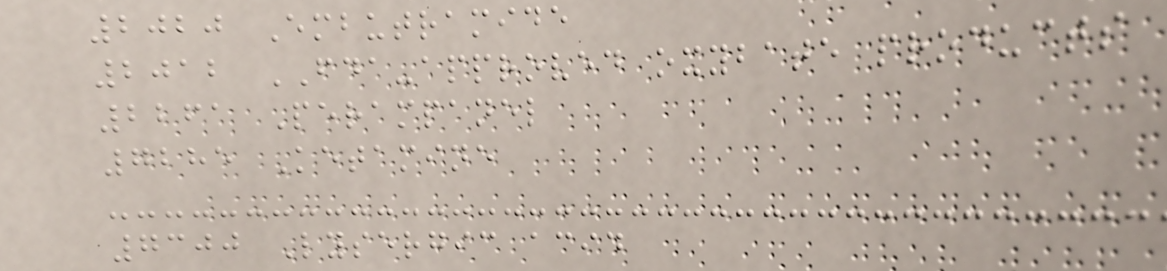2020 Embutramide
2012 FDA-approved oxybate products
2261 Perampanel
7285 Ketamine
7300 Lysergic acid
